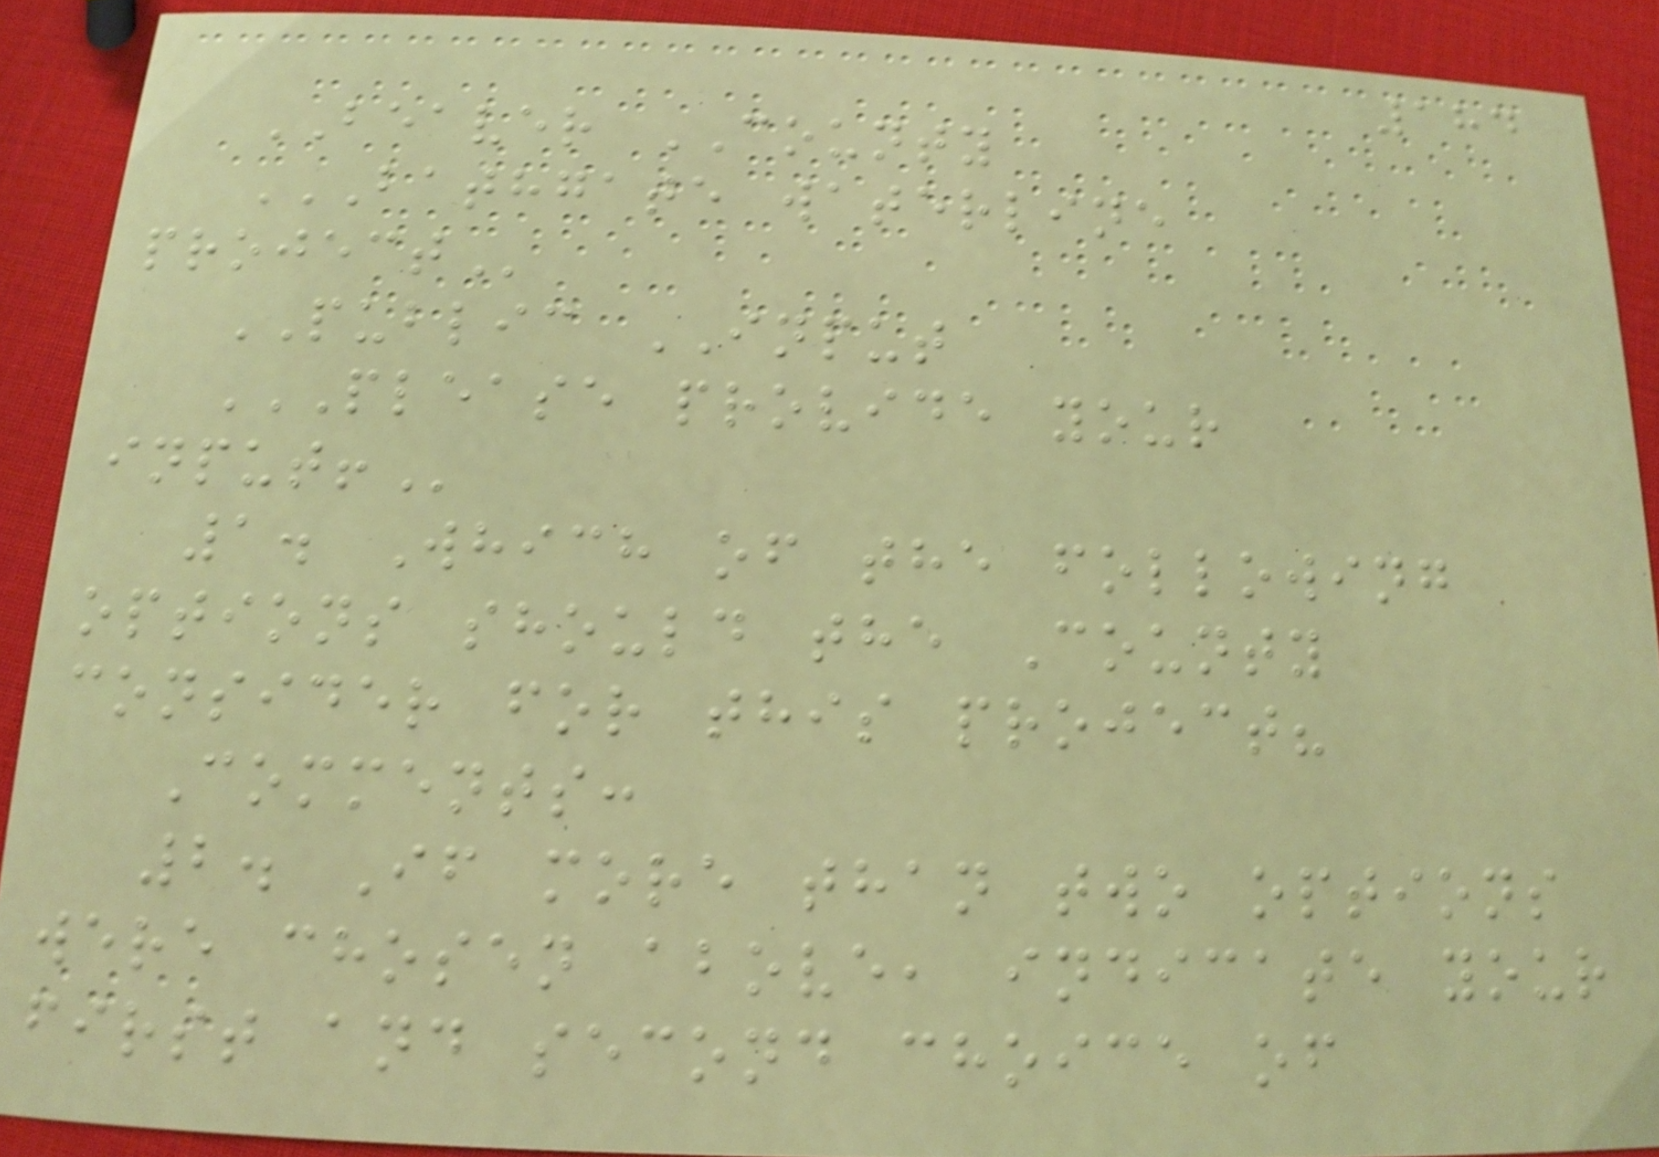184
BEAVER COUNTY
BATHGATE WATERLINE
PROJECT
PUBLIC INPUT
PLEASE PROVIDE YOUR
INPUT!
1. Which of the following
options should the County
consider for this project?
Comments:
2. If more than two options
were chosen above, indicate your
first and second choice of
